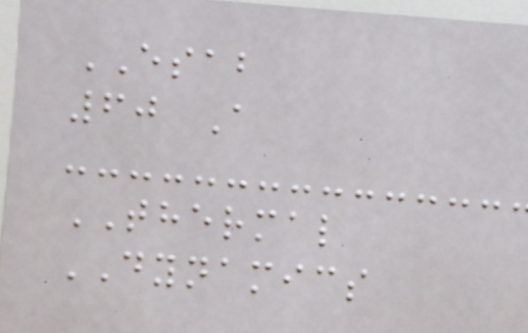ESAB
60 A
THERMAL
DYNAMICS
